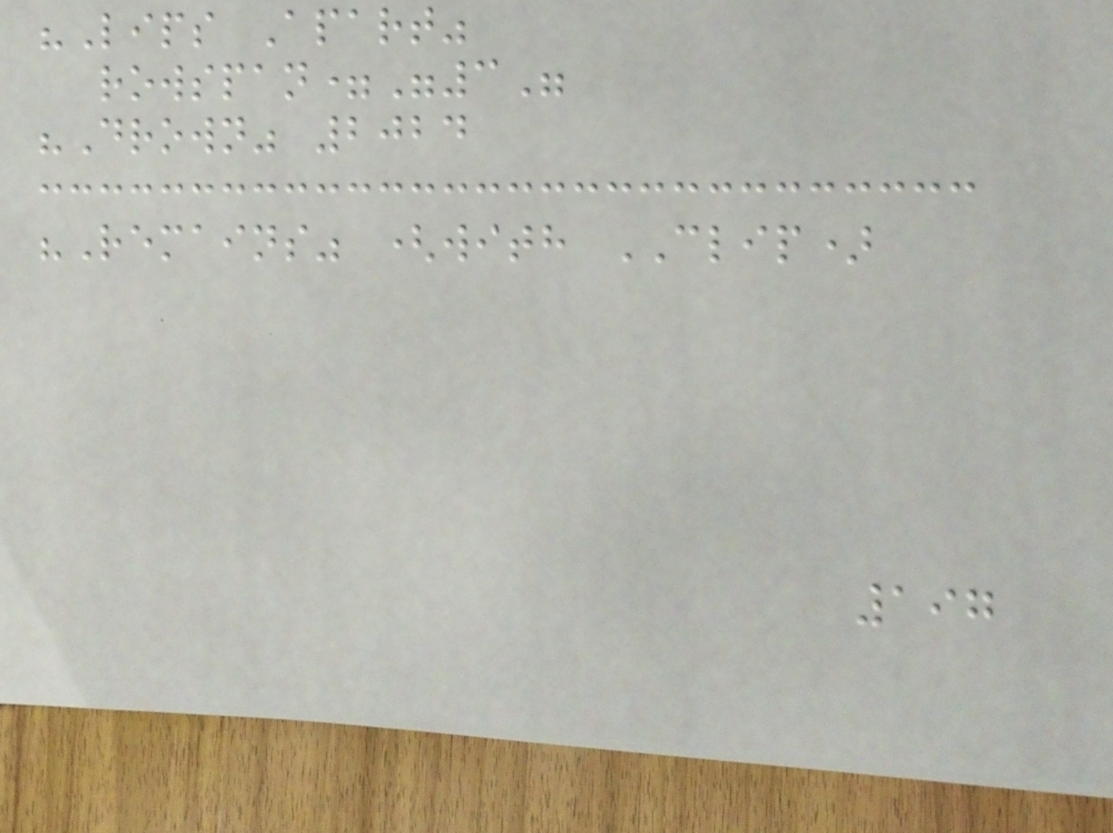"Lips Apart"
rowspan="3"
"Drown" 2024
"Remains" (with CLIP)
197
